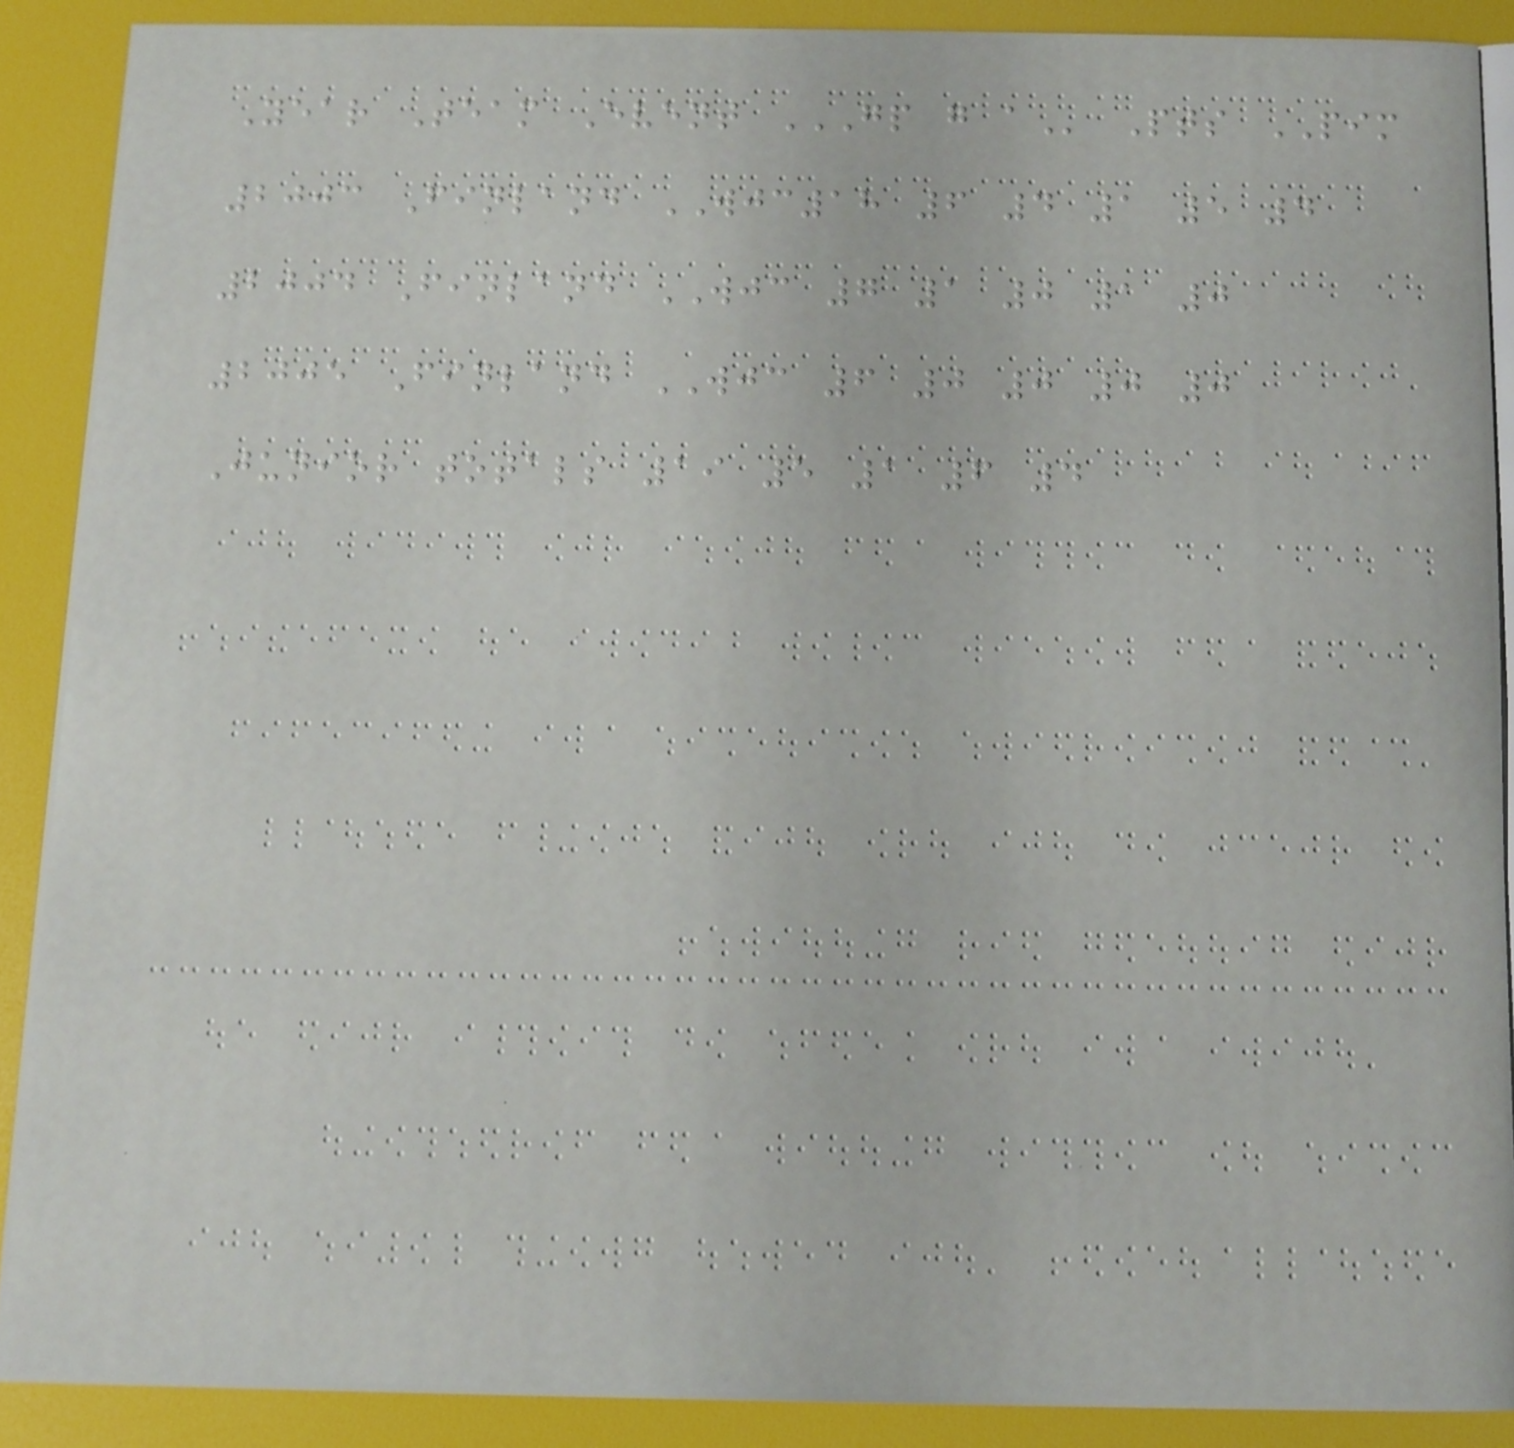Year Team Event GP G A Pts PIM
2003 Finland WJC18 6 4 1 5 4
2004 Finland WJC 7 1 0 1 0
2005 Finland WJC 6 0 0 0 0
Junior totals 19 5 1 6 4
